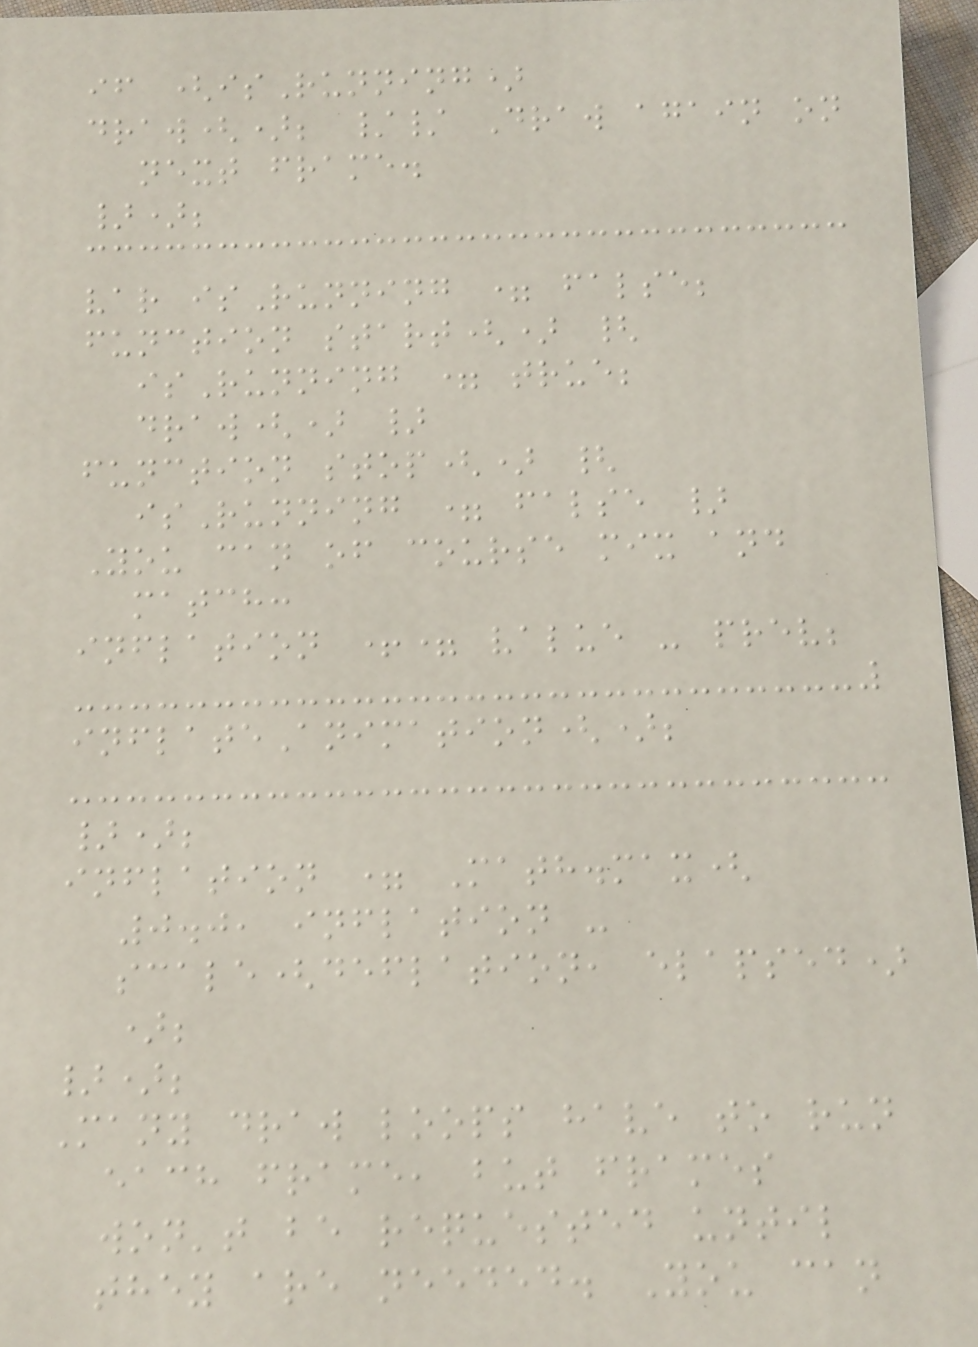if (isRunning)
draw(); // Draw again on
next frame.
});
var isRunning = false;
function start() {
isRunning = true;
draw() }
function stop() {
isRunning = false }
You can of course mix and
match:
inflation += value - prev;
inflateAnimation();
});
inflation = Math.max(
0.0, inflation -
scale(deflation, elapsed)
);
});
Many draw loops have to run
each frame, but frames
won't be requested until
they are needed. You can
